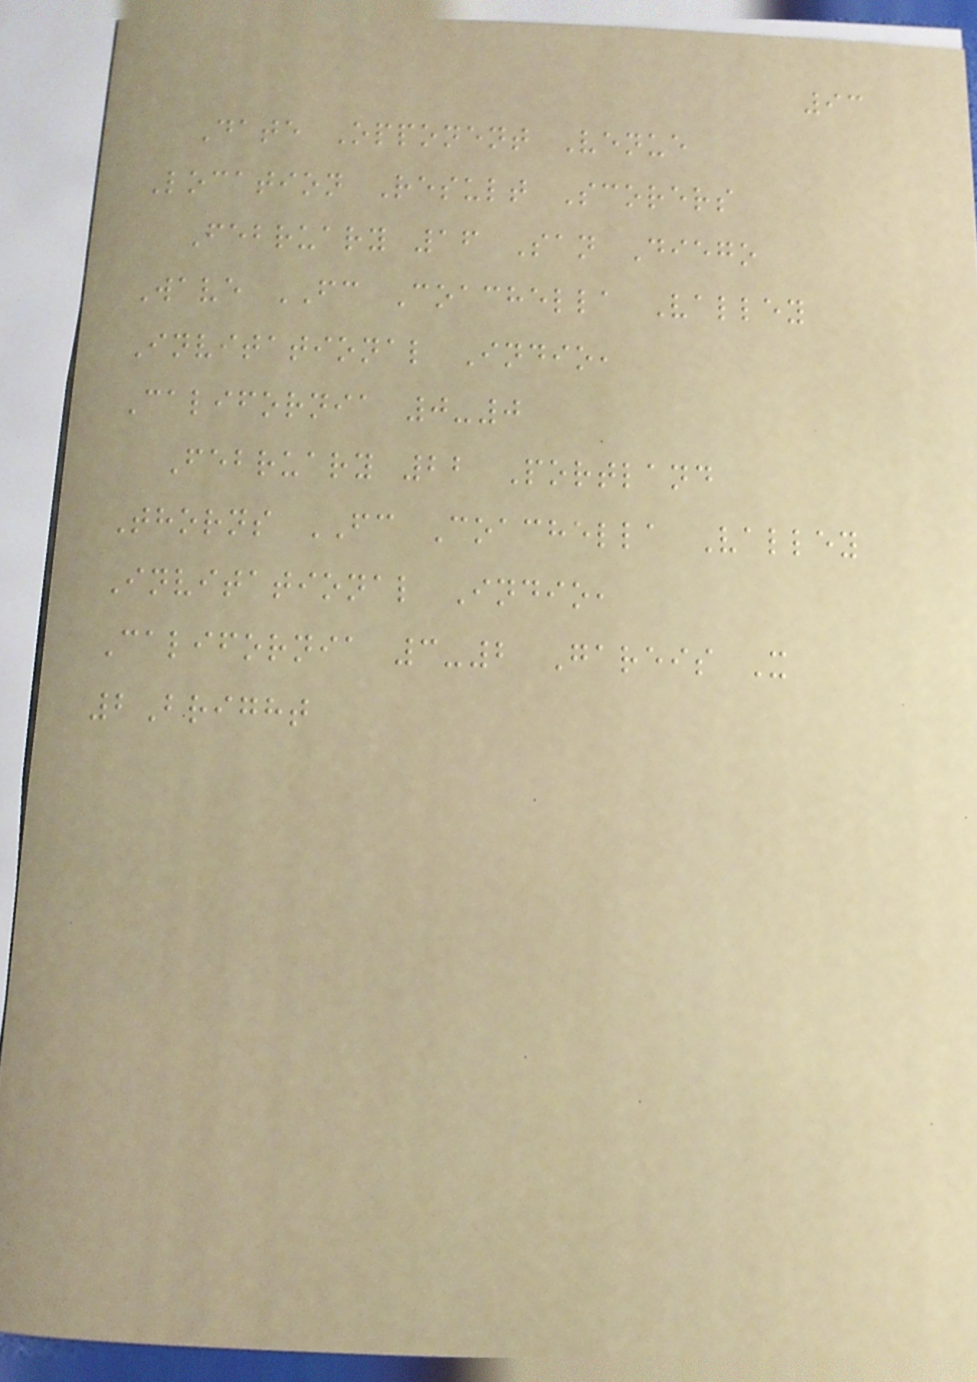93
Date Opponent Venue
Location Result Scorers
February 16 San Diego
Wave FC Coachella Valley
Invitational Indio,
California 0-0
February 22 Portland
Thorns FC Coachella Valley
Invitational Indio,
California 3-2 Gareis X
2Bright
